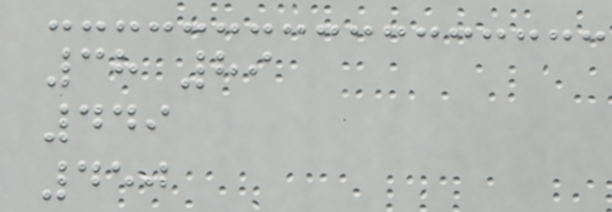38 89
449
450
